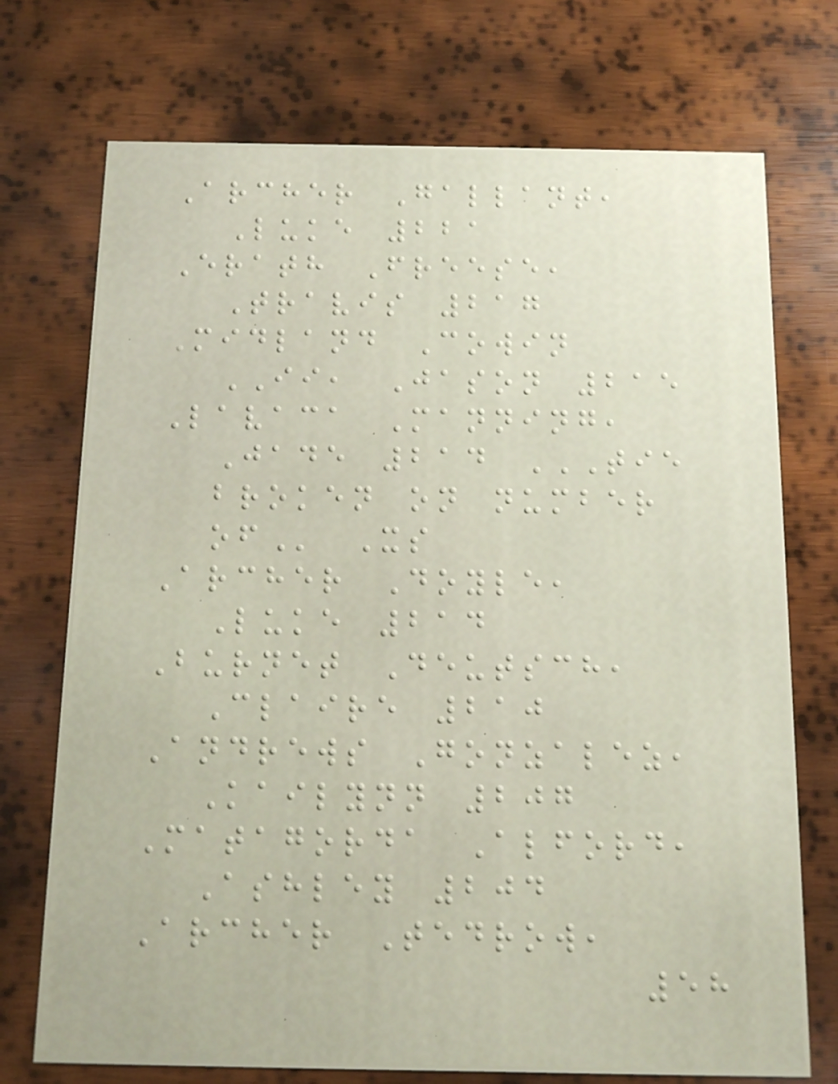Archer Gallant,
Luke 221
Erath Freese,
Travis 217
Midland Cowin
II, Jason 215
Lavaca Manning,
Jade 214 TIE
BROKEN ON NUMBER
OF Xs
Archer Doyle,
Luke 214
Burnet Deutsch,
Claire 210
Andrews Gonzalez,
Kailynn 207
Matagorda Alford,
Ashley 204
Archer Tedrow,
58
